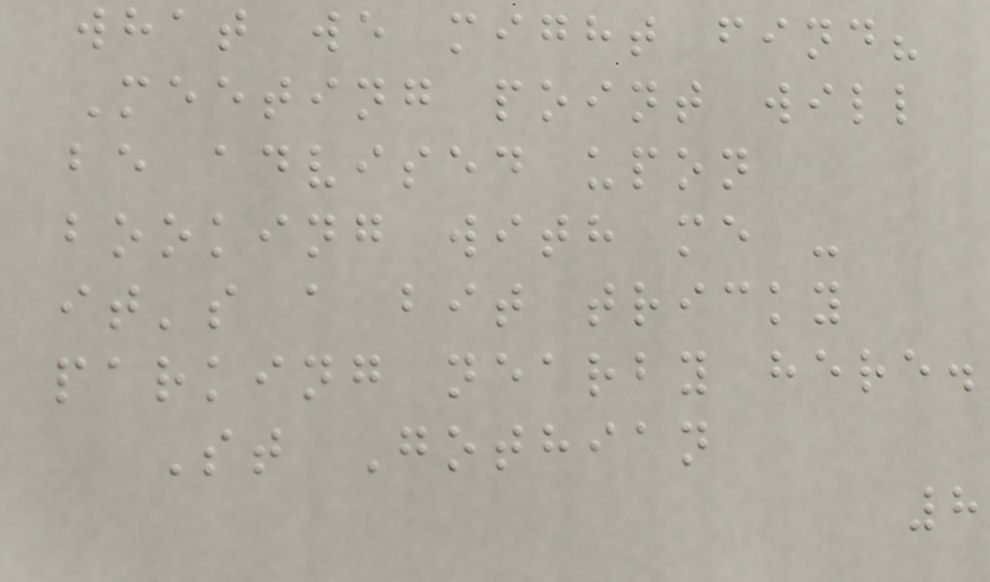what we might find?
Meeting point will
be advised upon
booking with me -
it's a bit tricky
parking nearby here.
St Gothian
8
